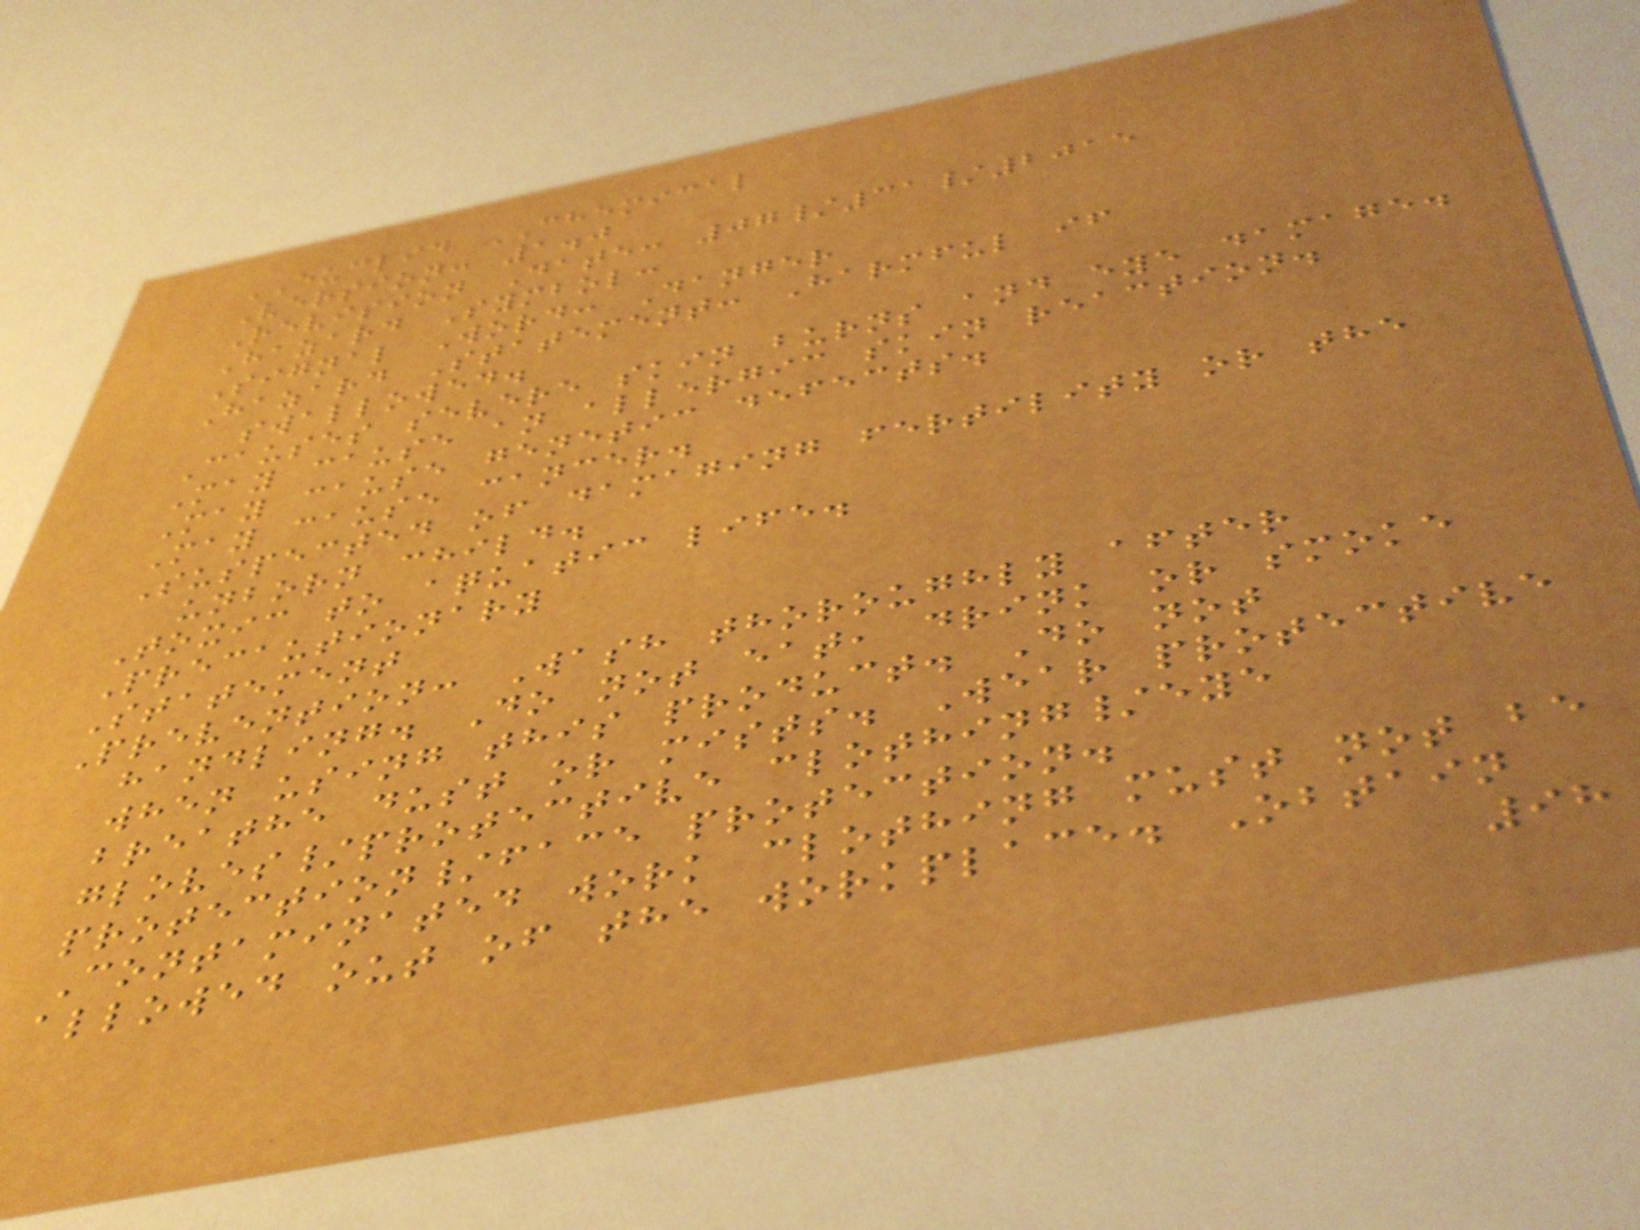EUCLID CHEMICAL
Version: 1.0
Revision Date: 07/31/2015
Hazard Symbol:
Signal Word: Danger
Hazard Statement: Harmful if
swallowed.
Causes severe skin burns and eye damage.
May cause an allergic skin reaction.
May cause genetic defects.
May cause cancer.
Suspected of damaging fertility or the
unborn child.
Toxic to aquatic life.
Precautionary
Statement
Prevention: Wash thoroughly after
handling. Do not eat, drink or smoke
when using this product. Do not
breathe dust or mists. Wear protective
gloves/protective clothing/eye
protection/face protection.
Contaminated work clothing must not be
allowed out of the workplace. Obtain
98
